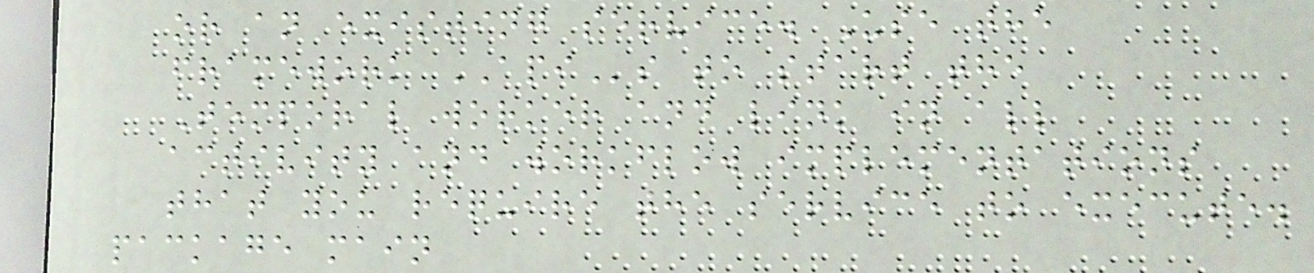or an existing service. Use the
framework APIs to start the
Temporal worker and link in all
activity and workflow implementations
that you require the service to execute.
package main
